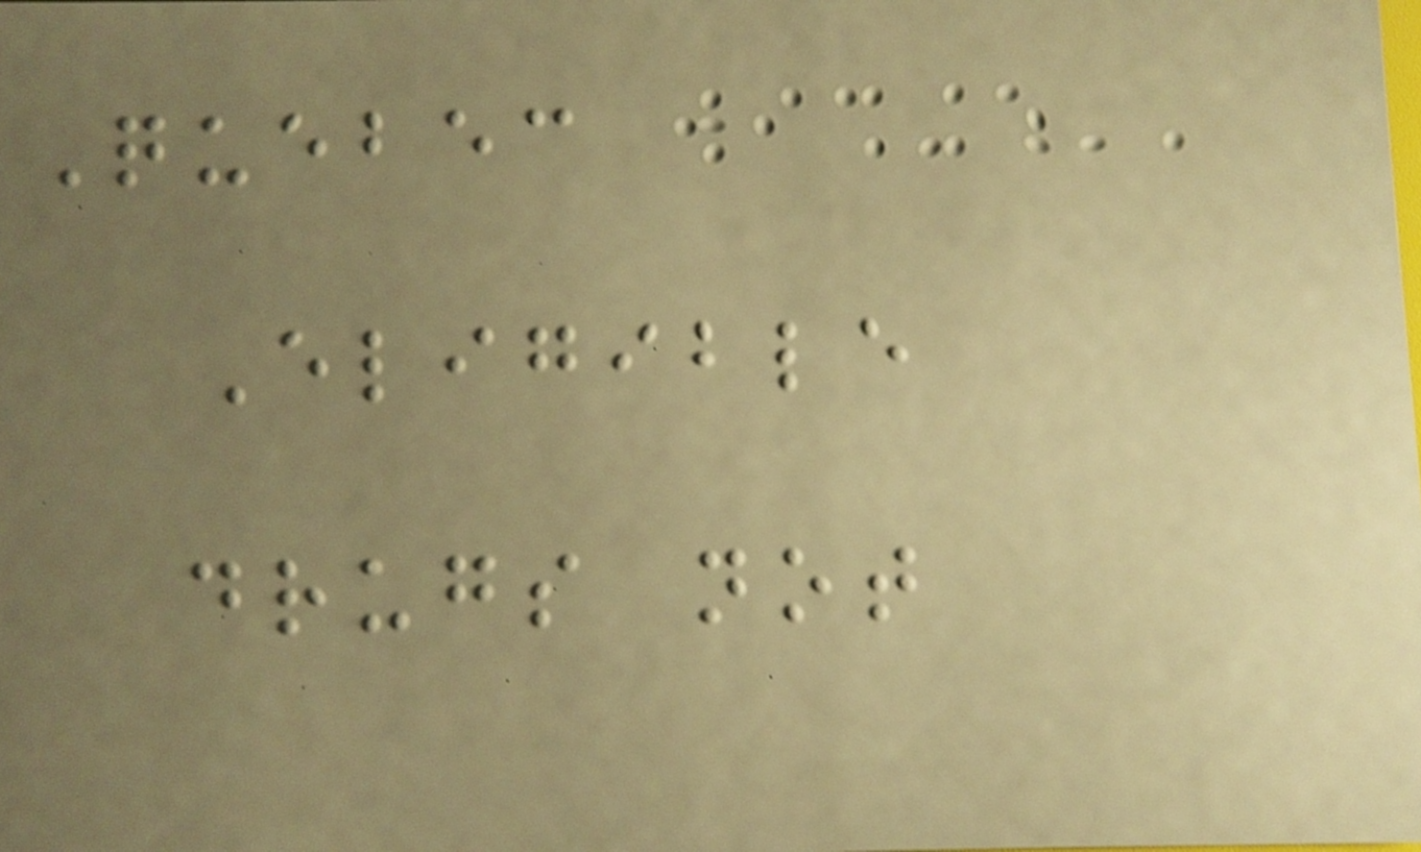Quebec
Eligible
drugs not
